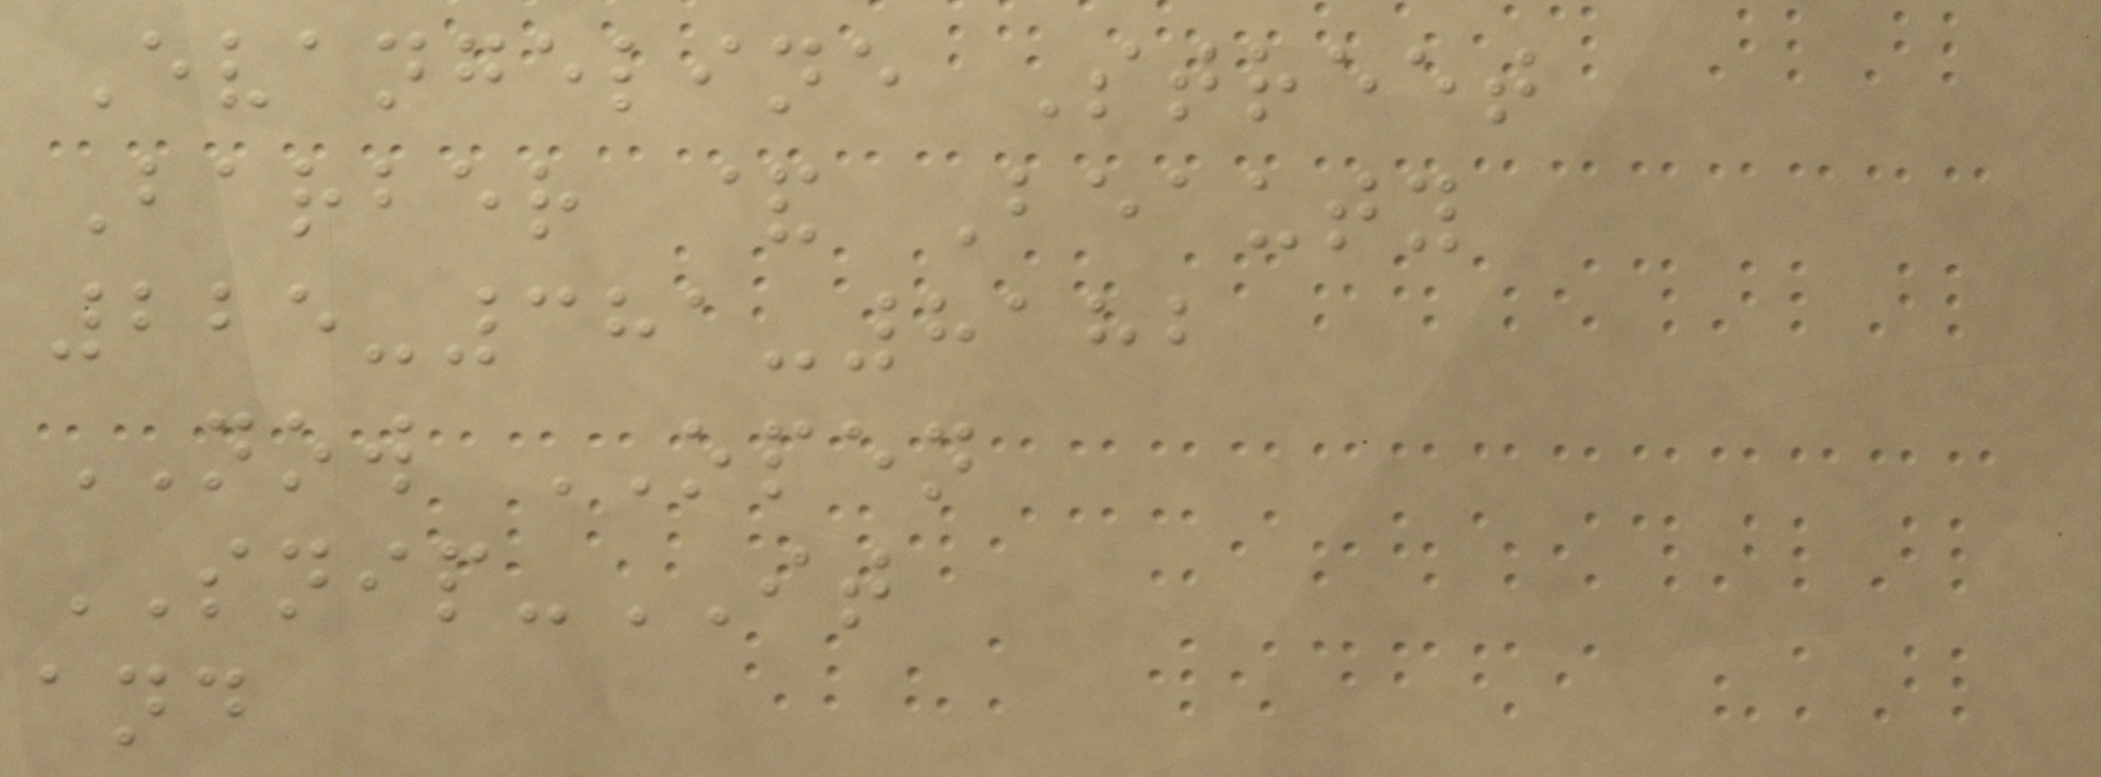Evangeline Street
Barber & Beauty
225-381-8182
NOW OPEN
SNIP-IT
and
